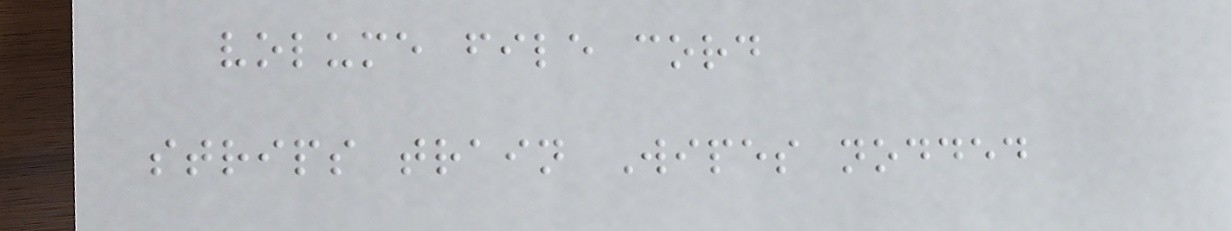volume file cord
strips train Wipes nodded
